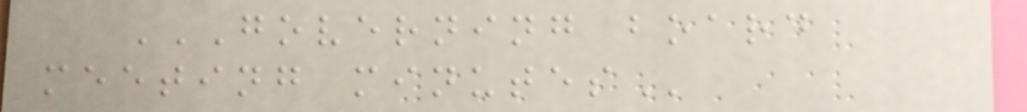GOVERNING BOARD
MEETING MINUTES
